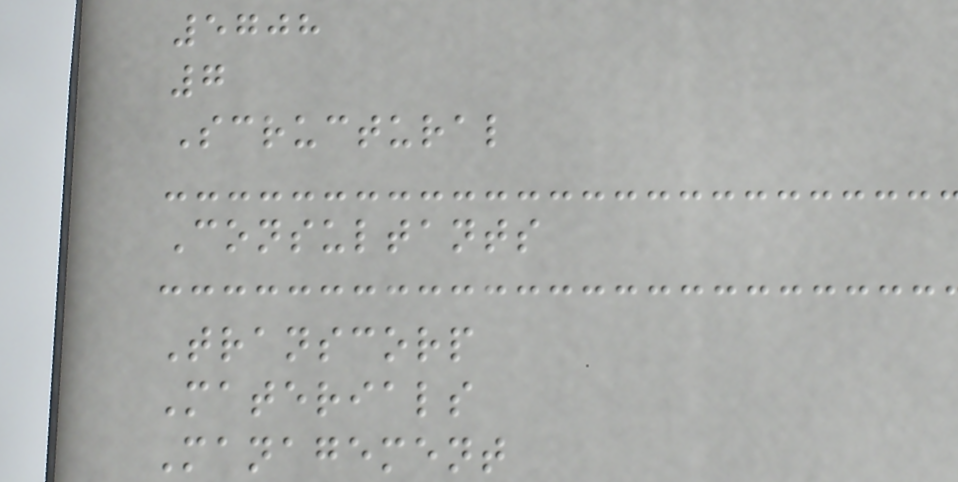5708
7
Scructural
Consultants
Transcorp
Materials
Management
